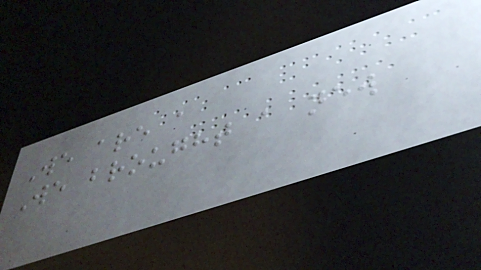We are a
We brought a new
